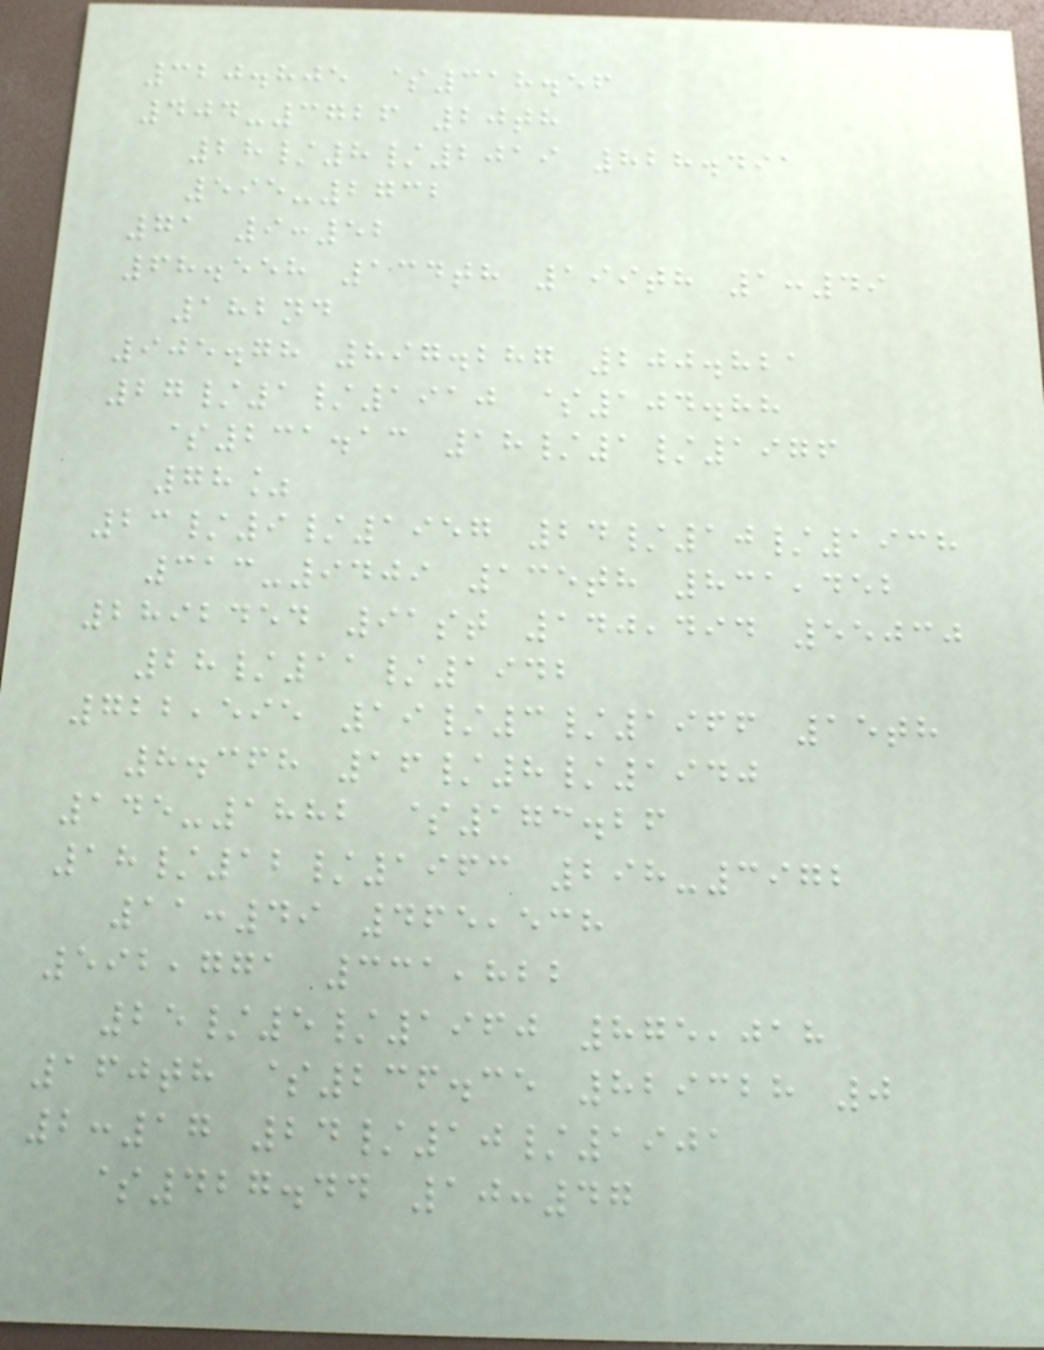320.805 $318.56
404-3726 20th
28/8/2019 828.491
595-2732
71 9:52
68.558 134th 199th 1:49
182nd
905.78 897.287 200.821
27/1/1910 $104.88
$231.13 18/1/1976
78%
23/9/1957 24/10/1938
313-9409 135th 831,452
2892454 91st 140,494 55030
28/11/1942
722,595 19/3/1966 15th
8.368 16/8/1940
145-1882 $173.26
18/12/1963 298-3972
11:49 465,538
592,771 331,822
25/5/1960 875,018
160th $236.35 829328 0
2:17 24/10/1901
$427.44 10:47
